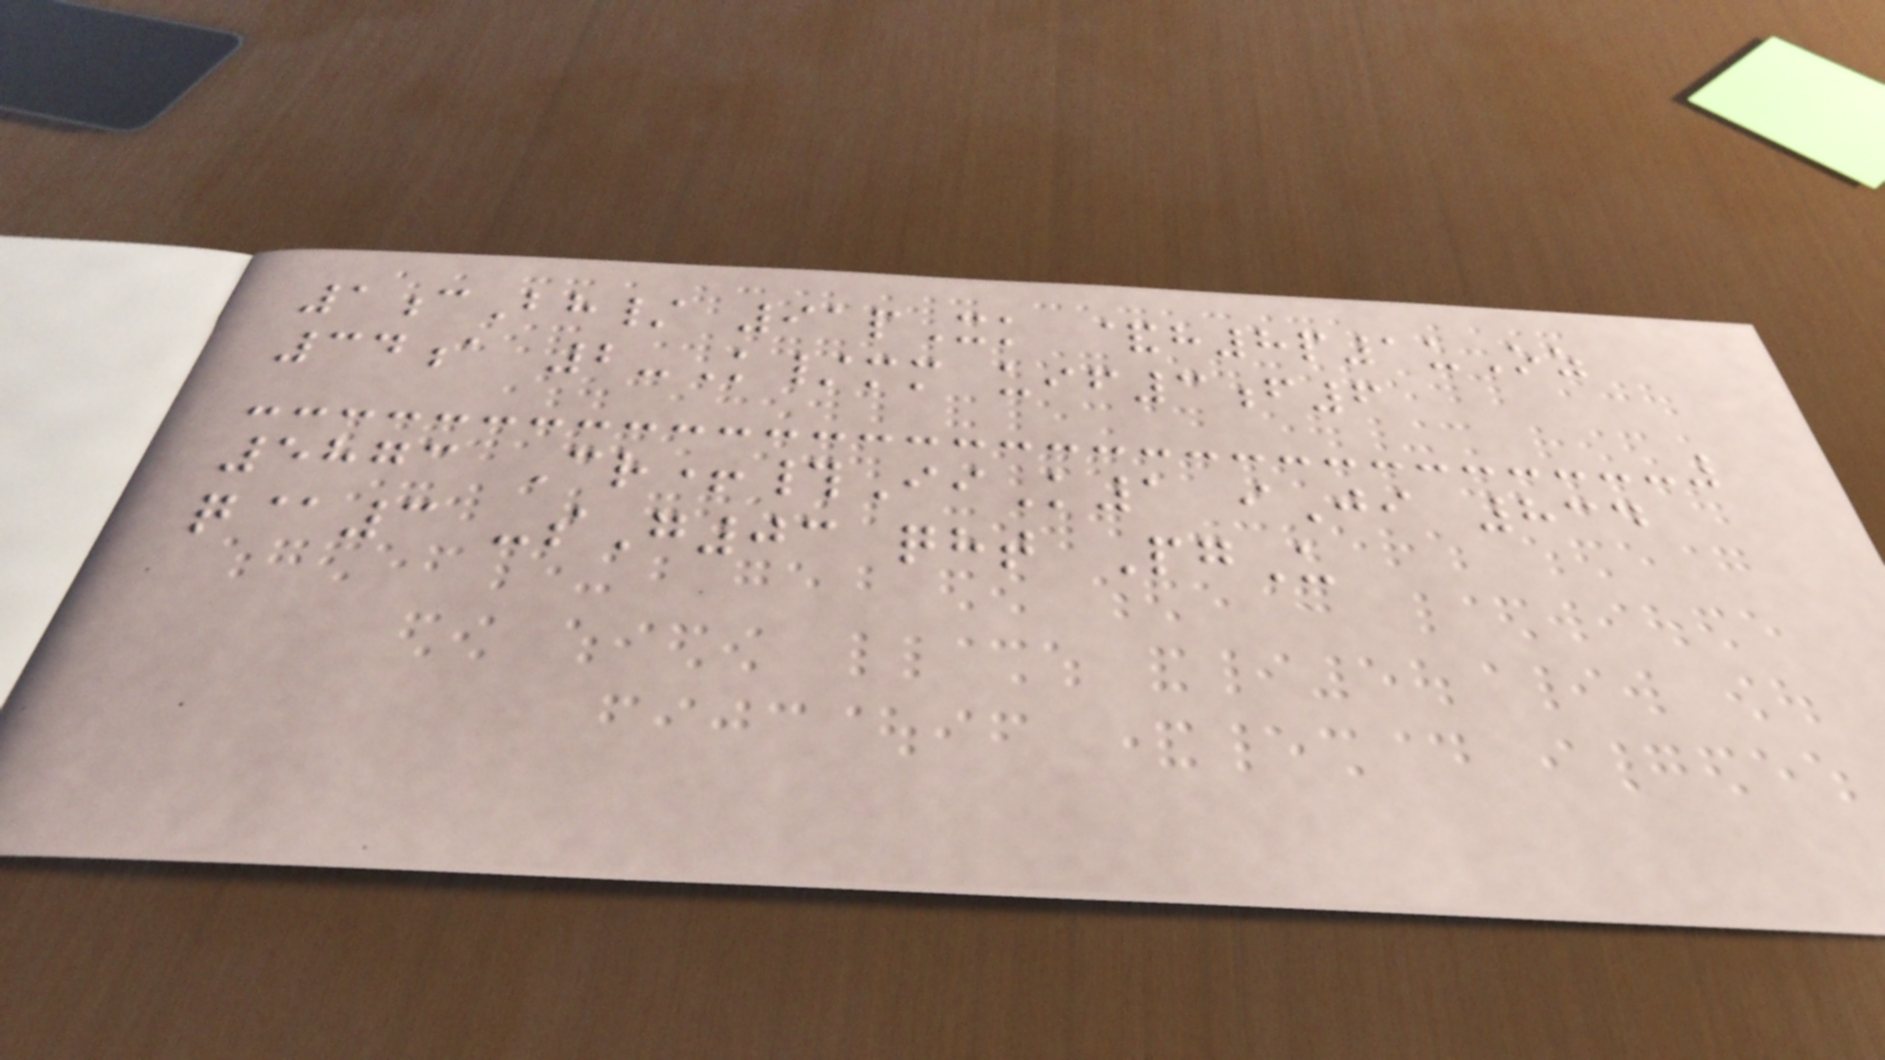1cBh/ 91pXk &h8p1uOz
34a 2-K/mm uif3f6
5873 Cr+#IiK1 iJi 834
q@3 -sG03 qht PgU
